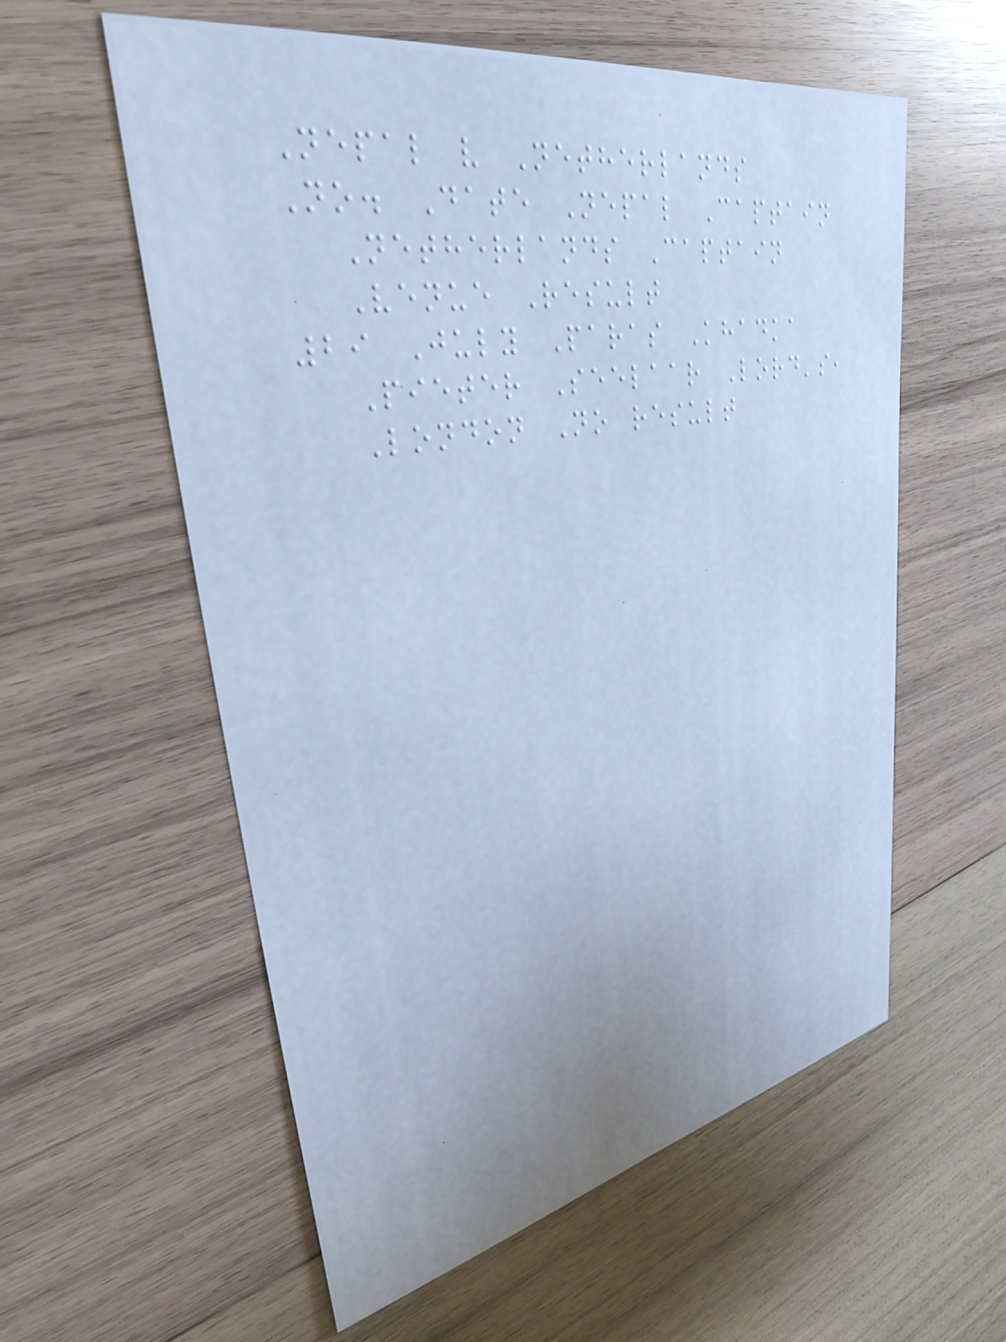Nepal v Netherlands
No. Date Nepal Captain
Netherlands Captain
Venue Result
29 July Paras Khadka
Pieter Seelaar Lord's,
London No result
